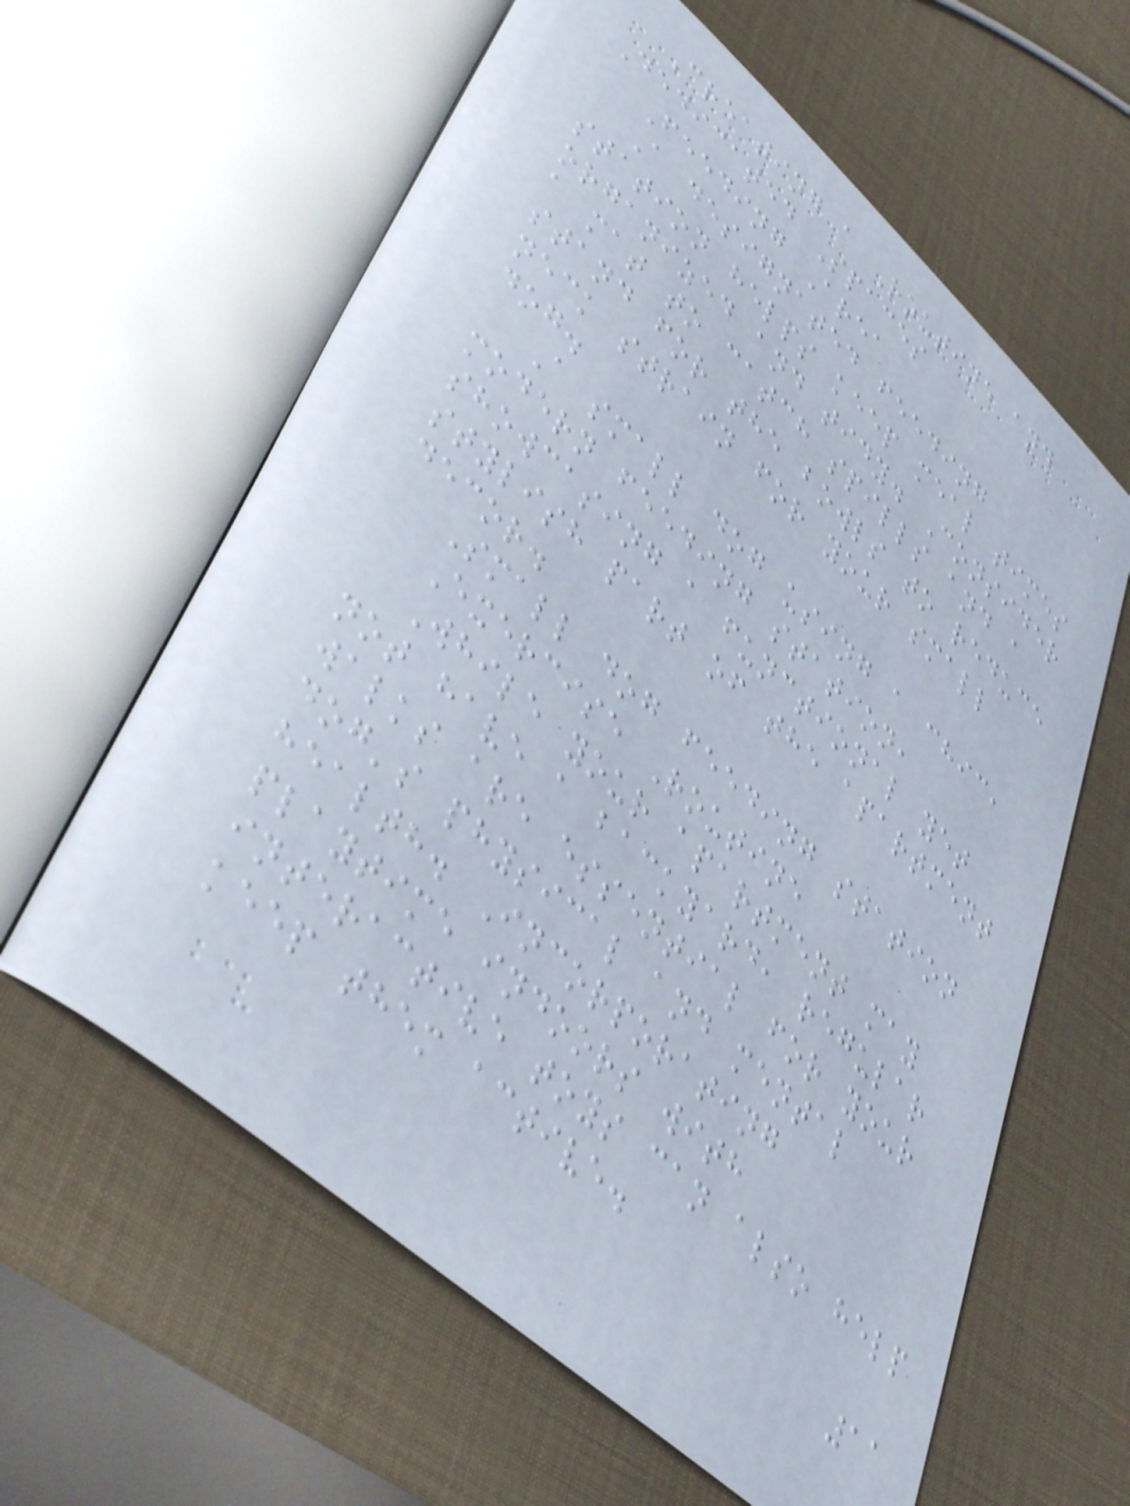Creating a Routine and
Dedicated Spaces
Feeding Area
A designated feeding
station helps keep meal times
organized and tidy. Consider
a mat to catch spills and a
stand for the bowls to reduce
neck strain for your small
dog.
A small dog using a chic,
modern feeding station,
showcasing a functional yet
stylish part of the apartment
decor.
Small dog feeding station
Exercise Routine
While your apartment may
not have a backyard, regular
walks are essential for your
dog's physical and mental
health. Incorporating
playtime indoors with
interactive toys can also help
keep them active.
11
